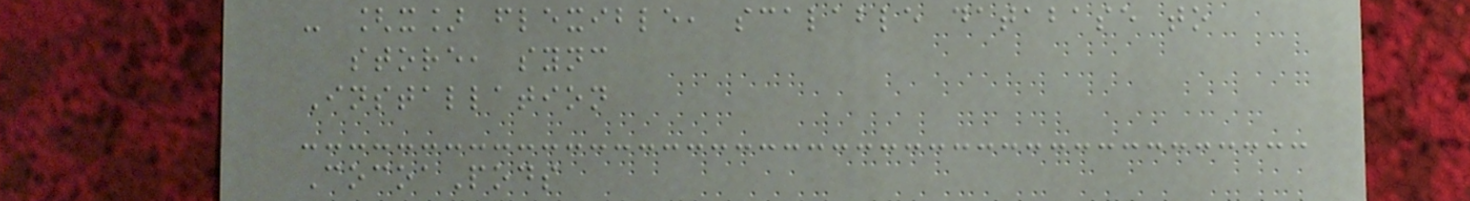- [x] flexible, scalable database to
store, sync
Installation
CocoaPods
